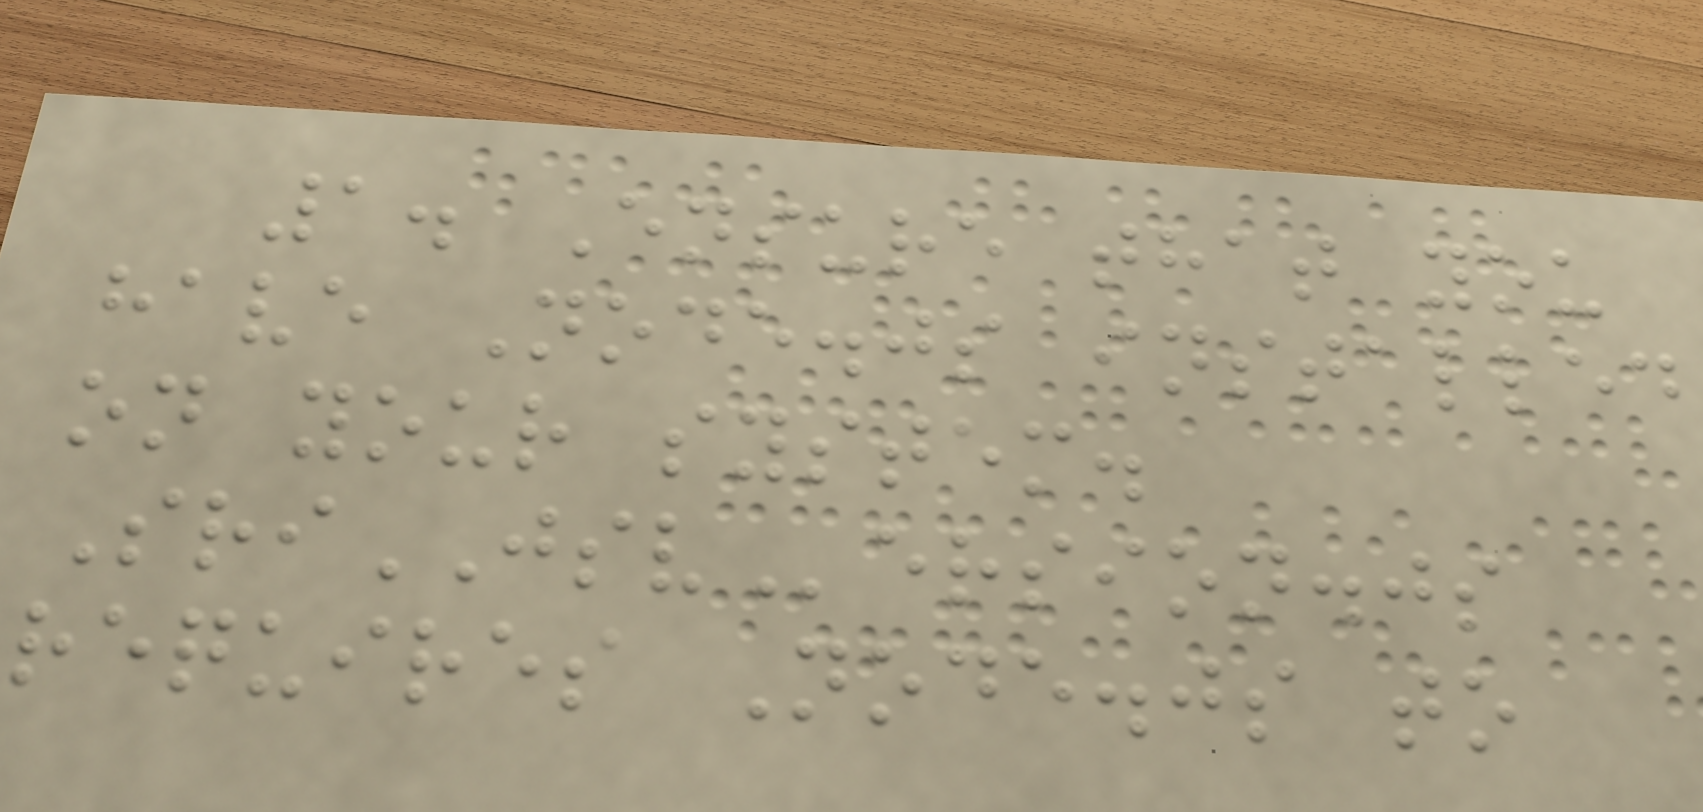1. Ensure that you
have Node.js installed
on your system.
SriJSVersion.js
requires Node.js to
